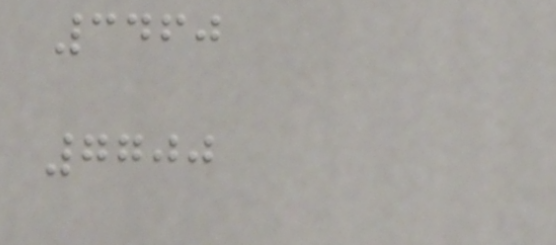3460
7700
